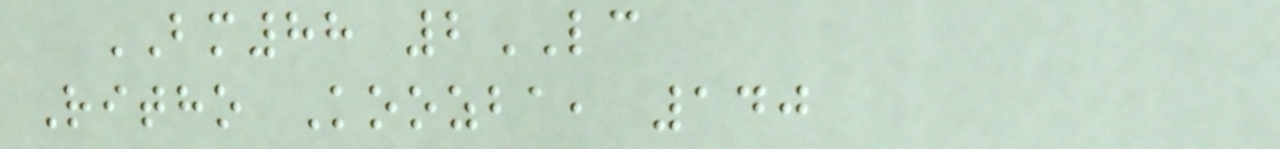BM88 2LC
Ritho Koozba, 140
